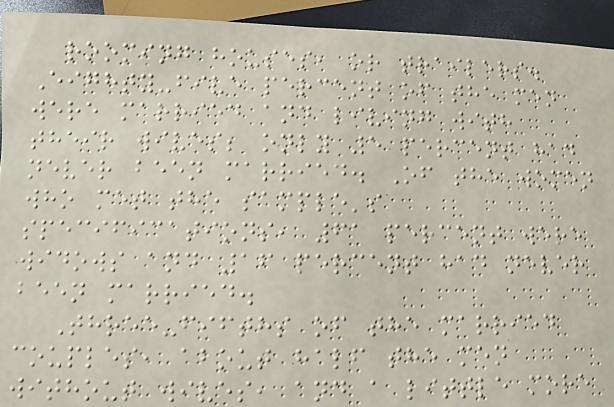rooming houses, or trailers.
Eighty-five percent of the men
were married and living with
their wives; only 5 percent had
never been married. Of the women
who met the sample's
specifications, 61 percent were
widows and 16 percent had never
been married.
Three-fifths of the married
couples, about half the men
without wives, and a little more
